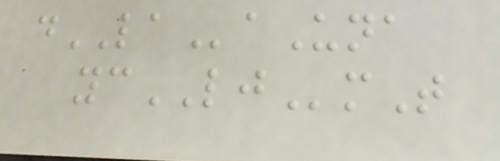dLAaUna
ycLJmT
